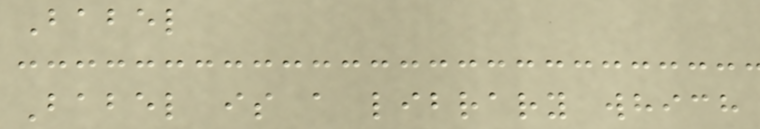Babel
Babel is a library which
